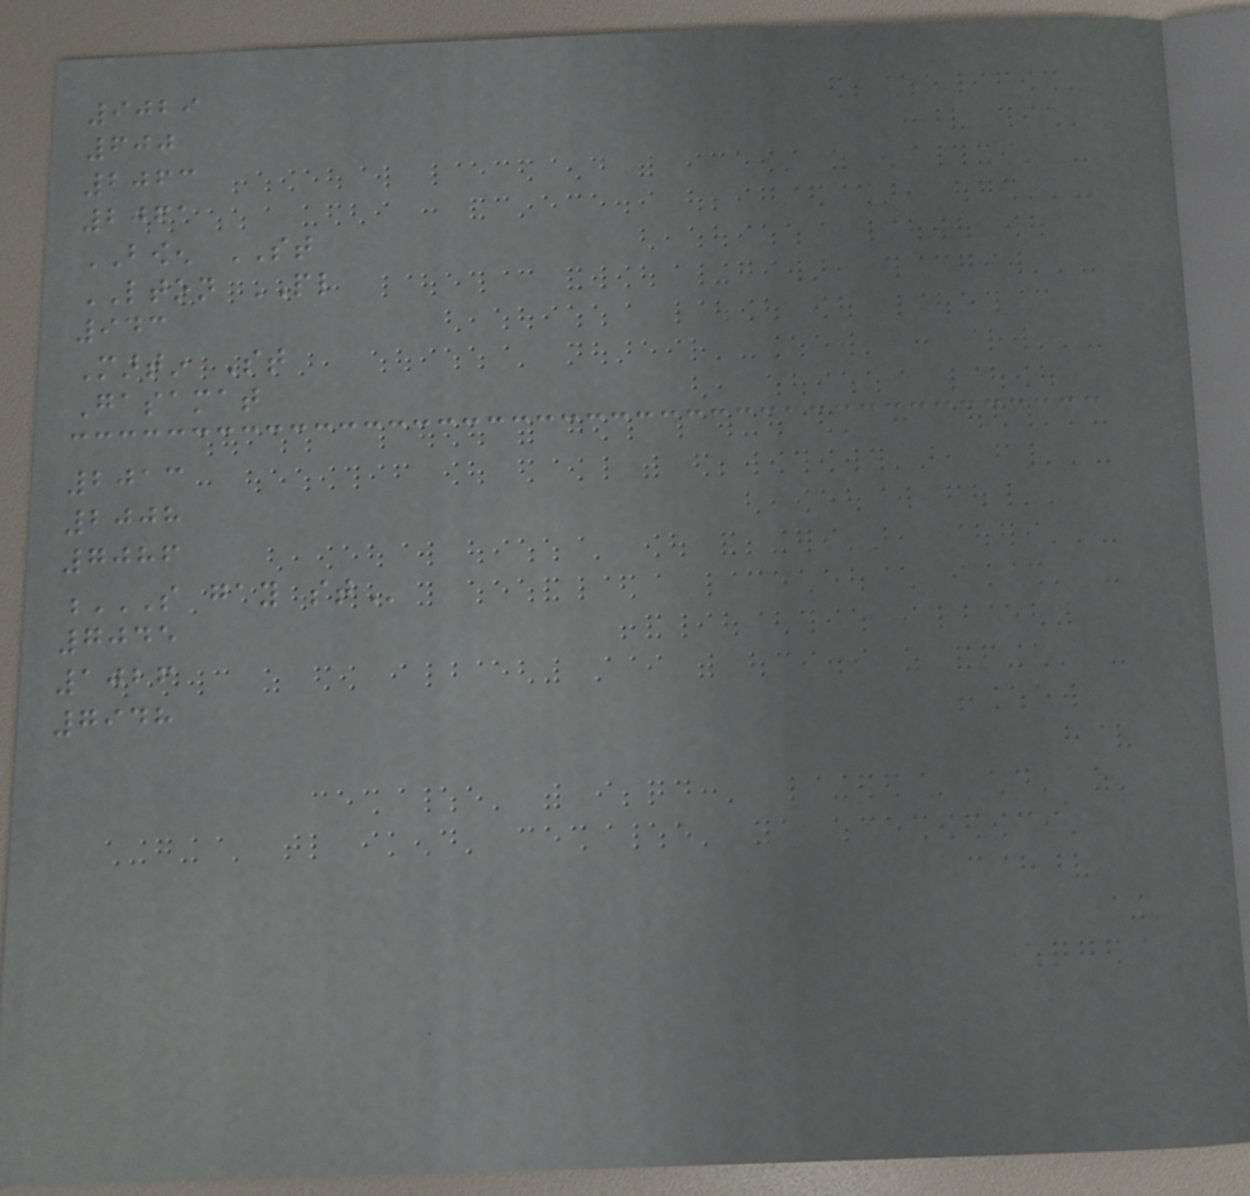9029
600
2063
2061
BOWEN ST
LTON PL
943
Martin St
Gasamat
2013
2008
7086
S GAY ST
7045
1026
7948
